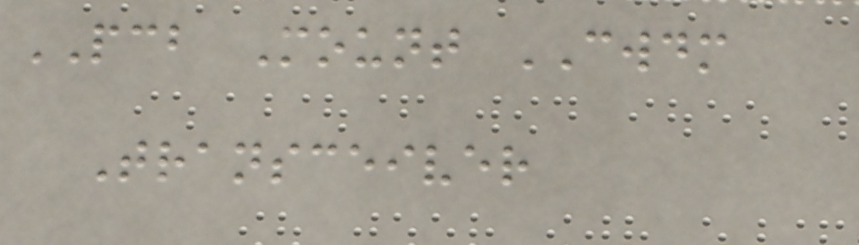PCB Mount CWDM
Transceiver
